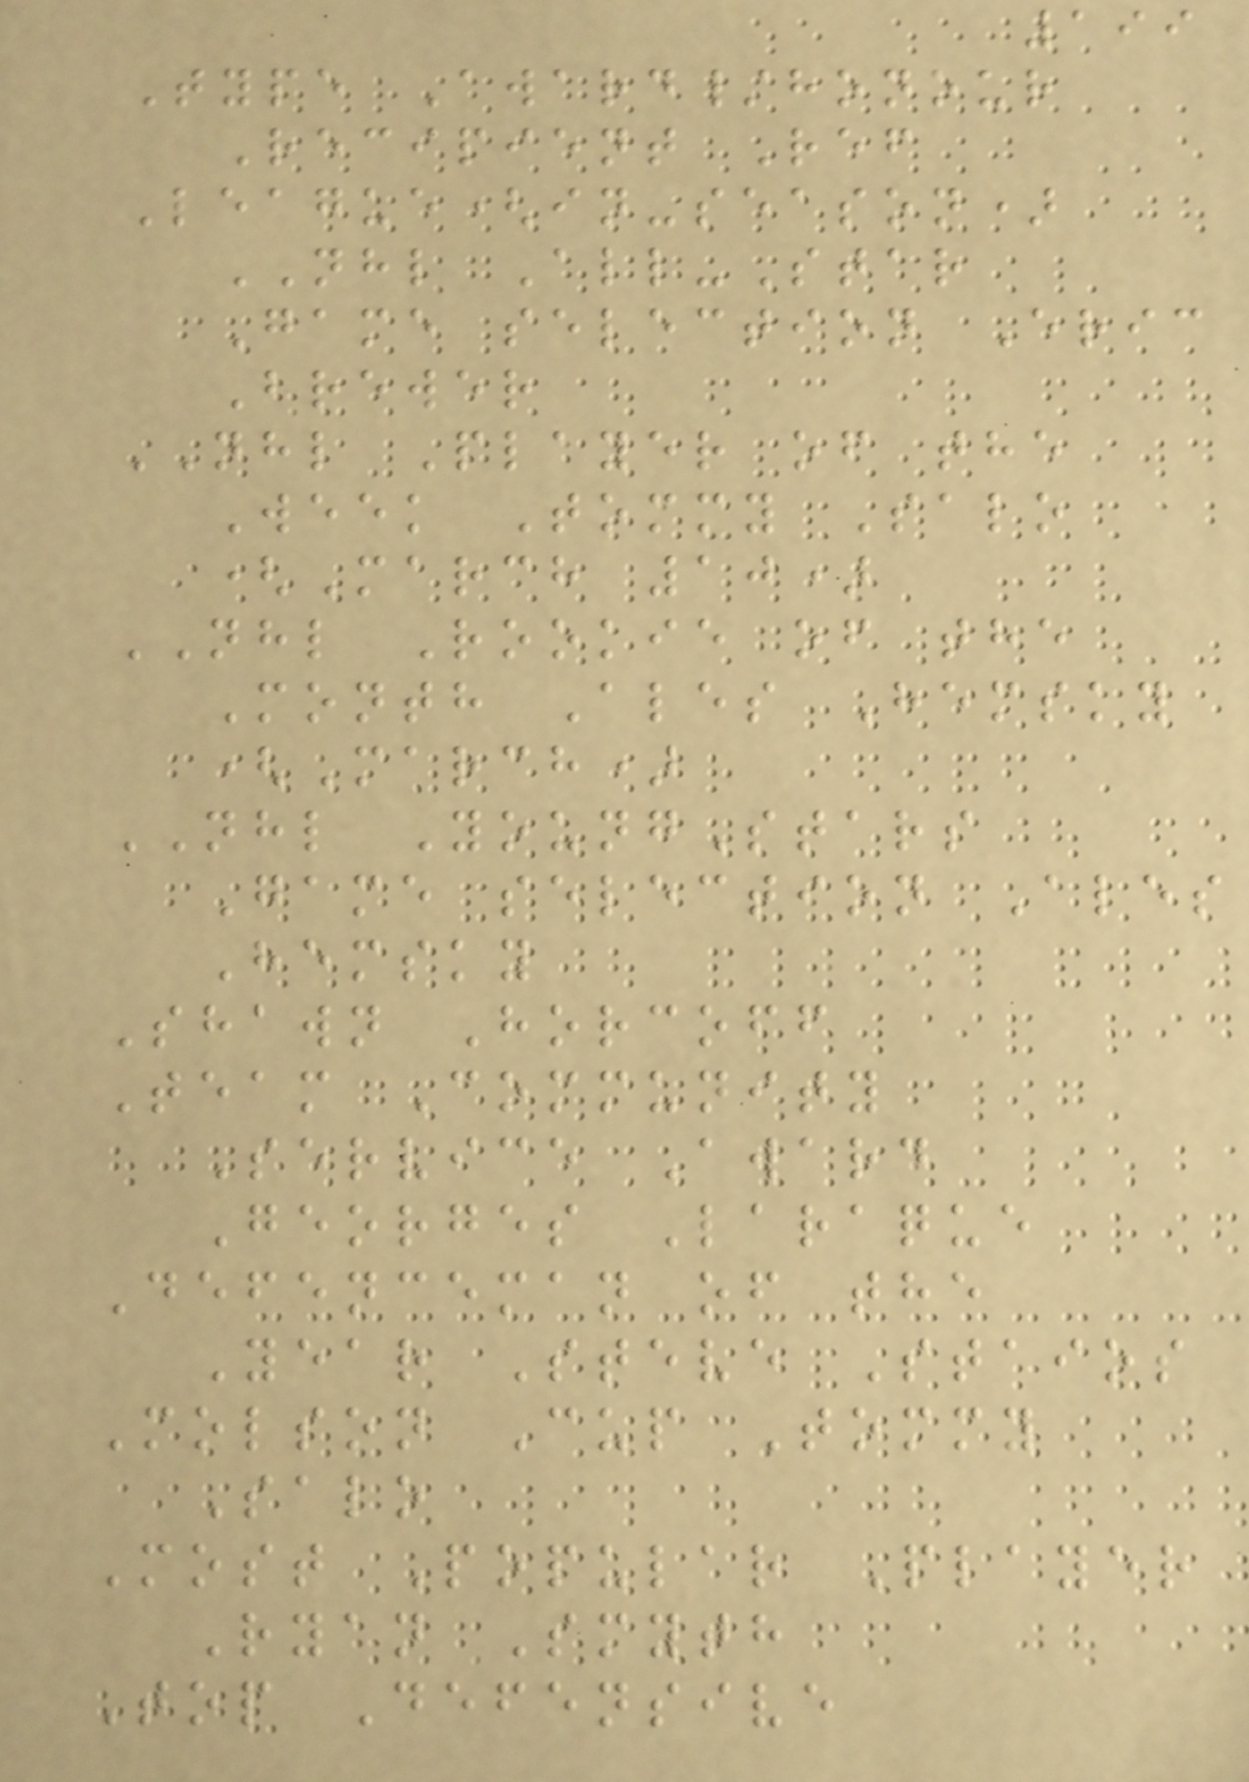199
Type Award/honour
Recipient Ref
League(in-season)
NHL All-Star
Game selection Eric
Brewer
NHL Player of the
Week Tommy Salo
(March 10)
NHL Rookie of the
Month Ales Hemsky
(March)
NHL YoungStars
Game selection Ales
Hemsky
Shawn Horcoff
Team Community
Service Award
Georges Laraque
Defenceman of the
Year Steve Staios
Molson Cup Tommy
Salo
Most Popular Player
Ryan Smyth
Top Defensive
